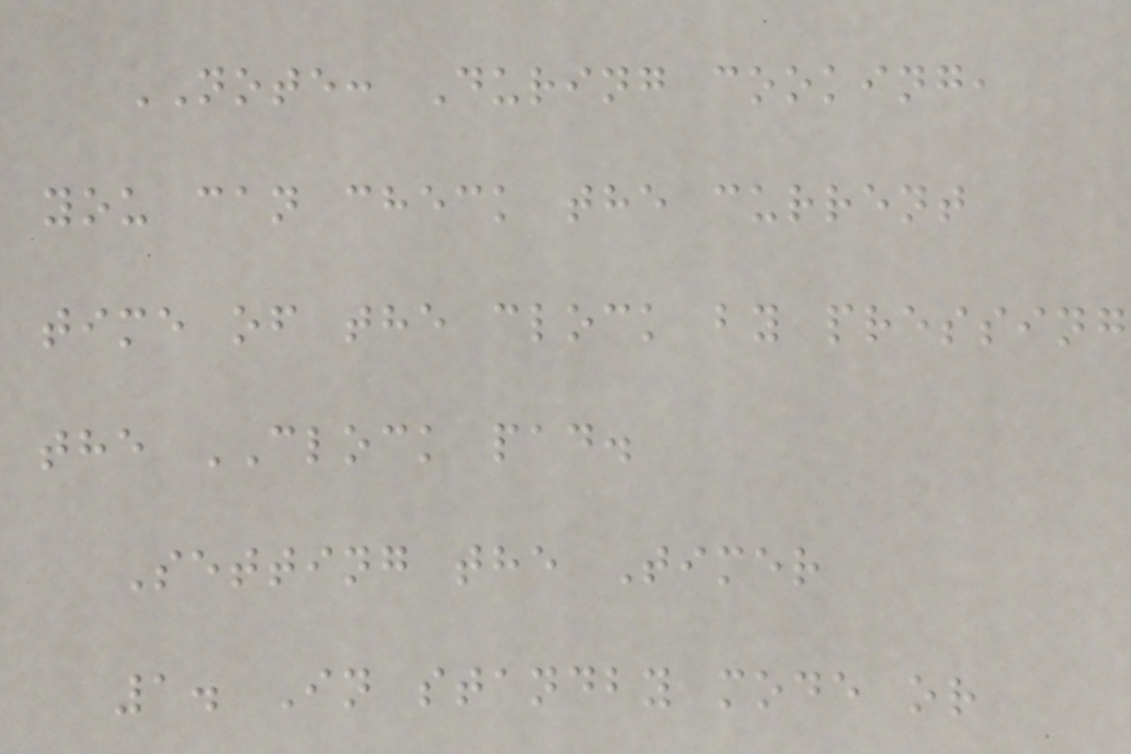NOTE: During cooking,
you can check the current
time of the clock by pressing
the CLOCK pad.
Setting the Timer
1. In standby mode or
